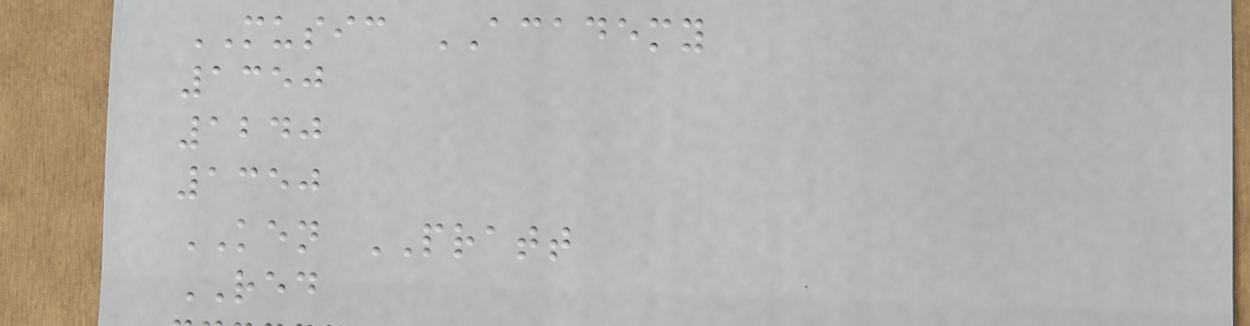MUSIC ACADEMY
1350
1240
1350
KEN PRATT
RED
